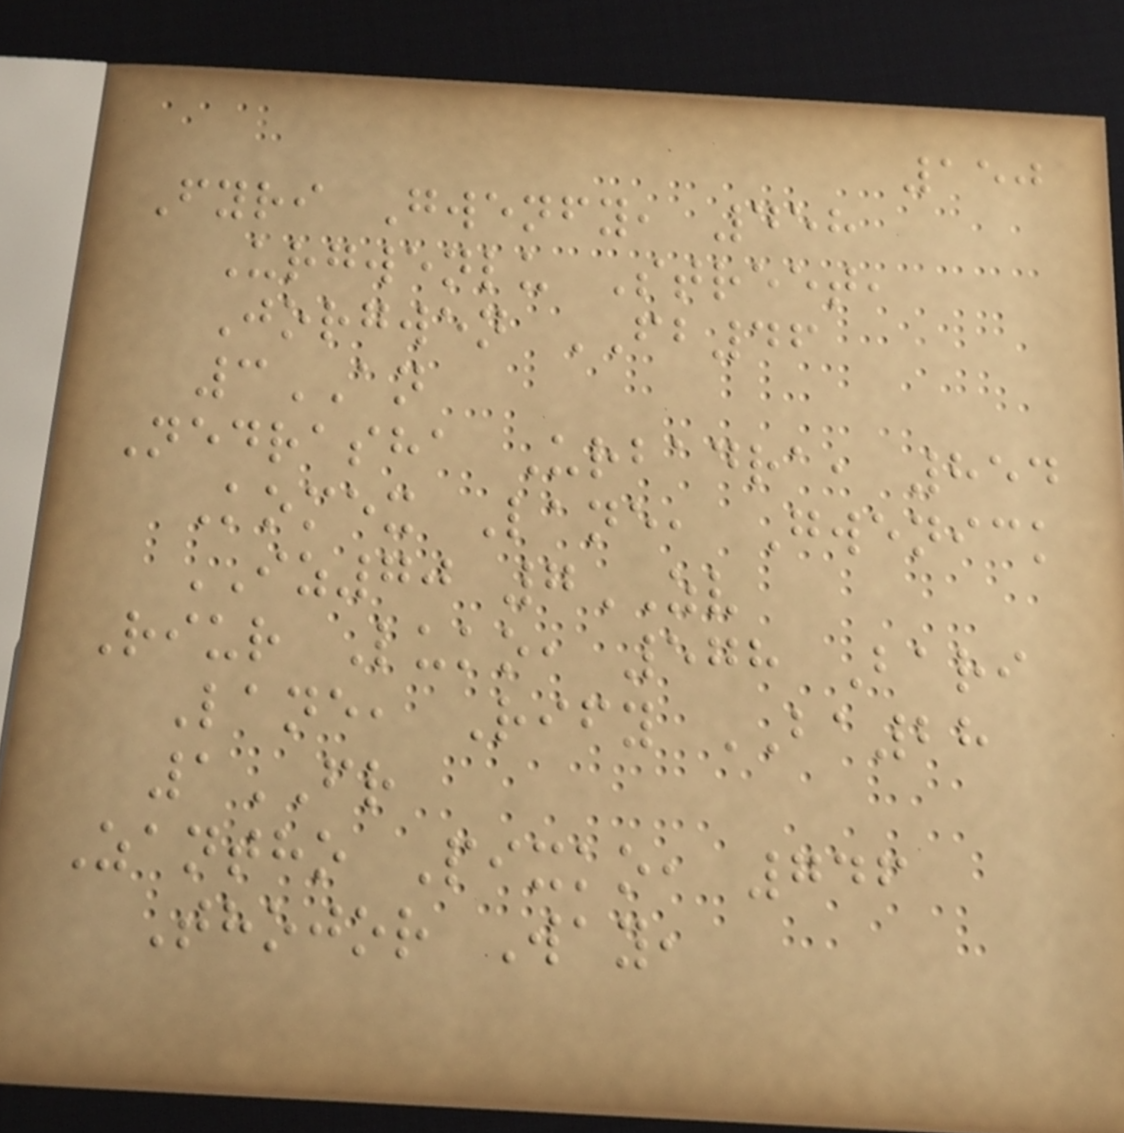150
Fyri Gwenfy, 458
Urgwenlu Street,
Jorgwen FB46
3AN
Nedrasha Urbadra, 854
Komex Lane, Gwenick
IZ70 7ZV
Riur Luko, 578 Bari
Lane, Rify BA28
1FR
Zantho Pixko, 746
Thojor Way,
